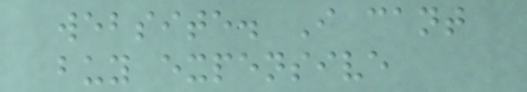website. I cant
buy expensive
